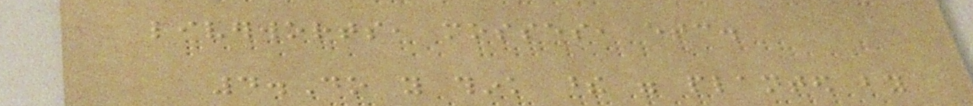liverworts, mosses, etc.
4.Do you think these were planted by
